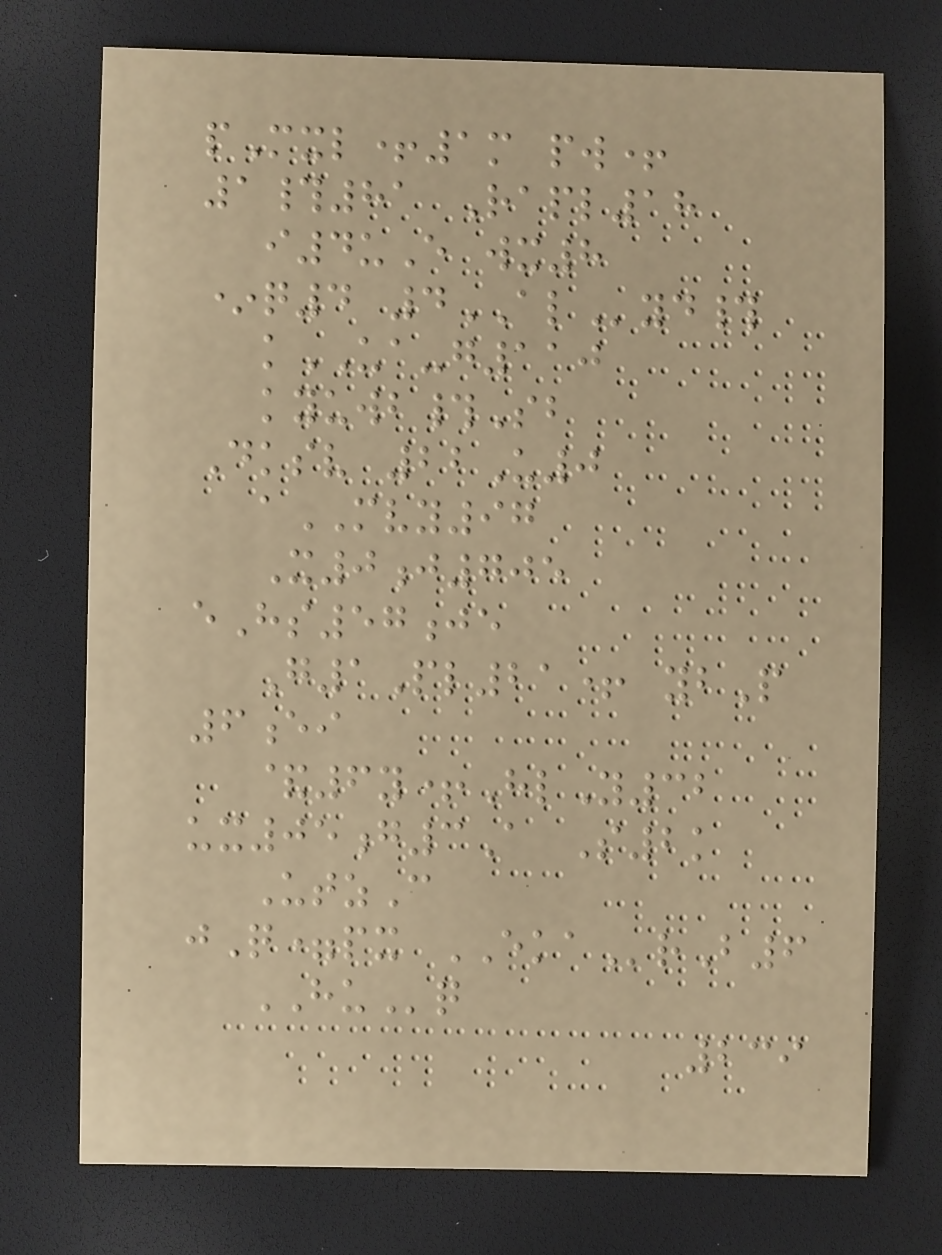pMxl+1m pw+
1#81 Rapl18
i4uE wx8
*q4 4ALyd#
kUA-g110
kyuwb#Sb
Dksv 22U0
aMVY97
X0j705
eHs57je
G1Pl21+ ybP
6ei
&6y+HlY32
ux05g3A S2k
UtzC
jQ=px EKArB6
HUq
239
